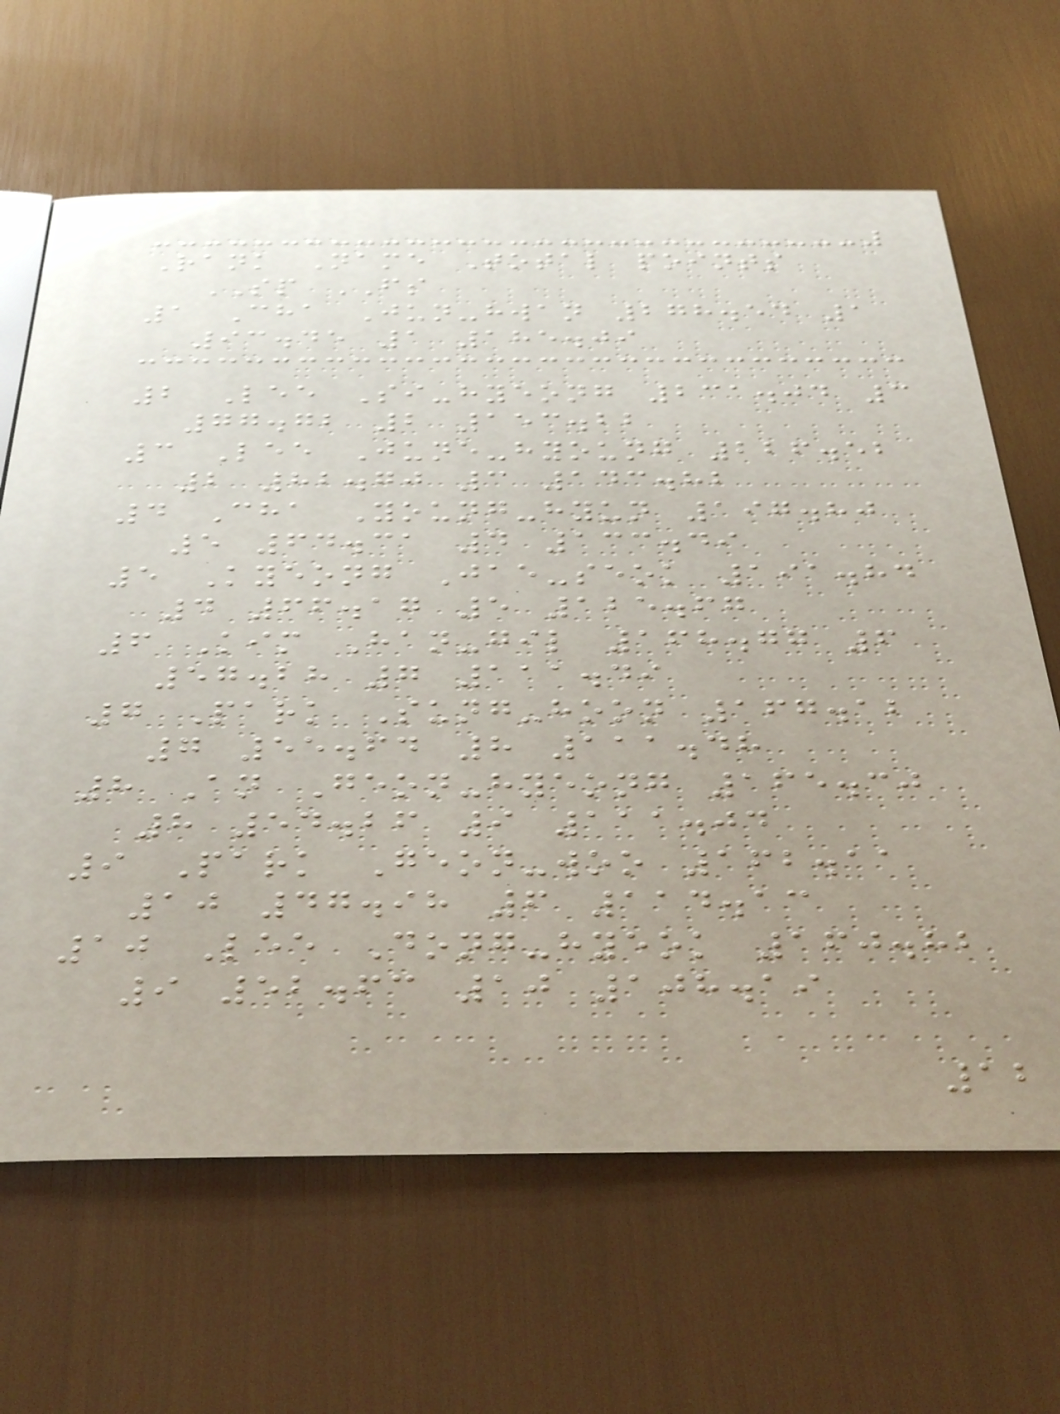Rank Name Total points
SP FS
1 Cha Jun-hwan 278.54 1
93.45 1 185.09
2 Lee Si-hyeong 231.04 3
77.72 2 153.22
3 Lee June-hyoung 226.52
2 82.70 3 143.82
4 Cha Young-hyun 197.80
5 64.31 4 133.49
5 Kyeong Jae-seok 191.84
4 66.17 5 125.67
6 Kim Han-gil 168.77 6
57.28 7 111.49
7 Park Sung-hoon 167.12
7 55.64 8 111.48
8 An Geon-hyeong 165.30
8 54.26 9 111.04
9 Park Geon-woo 162.11
10 47.98 6 114.13
10 Lee Dong-hyeok 160.82
9 52.63 10 108.19
12
